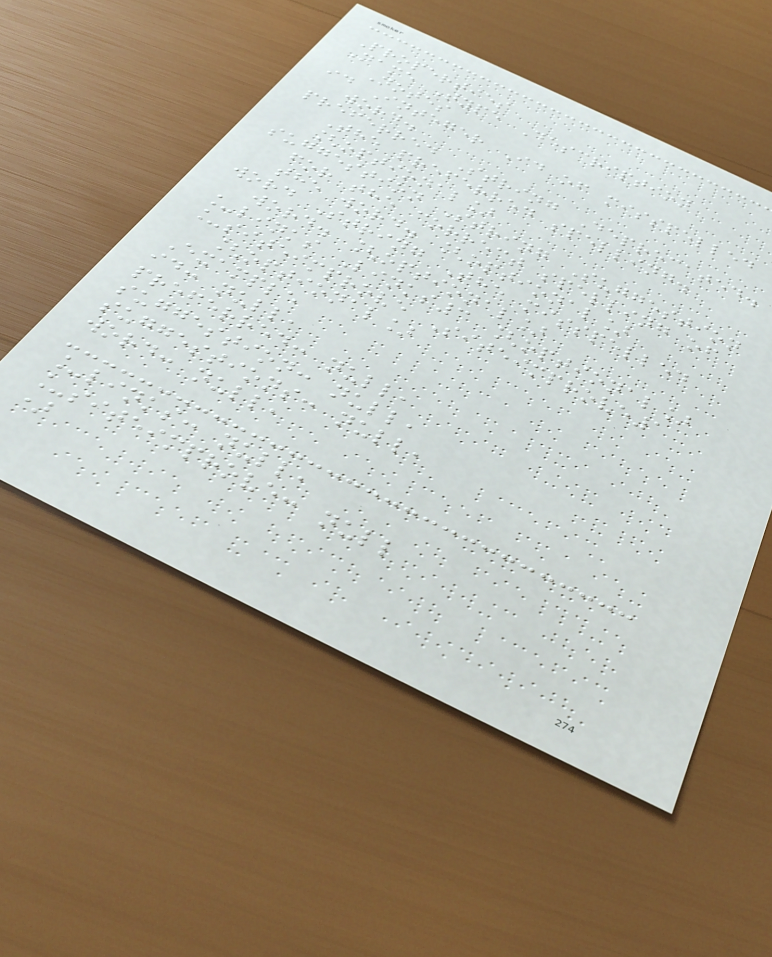Properties
Name Type Description
Notes
id Integer Id of misspelled
word.
preferred String Deprecated.
The preferred spelling.
[optional]
suggestion String Suggestion
for the correct spelling of
the word. [optional]
word String The misspelled
word. [optional]
_links Links3 [optional]
_siteimprove Siteimprove1
[optional]
Example
id: null,
preferred: null,
suggestion: null,
suggestions: null,
word: null,
_links: null,
_siteimprove: null
)
